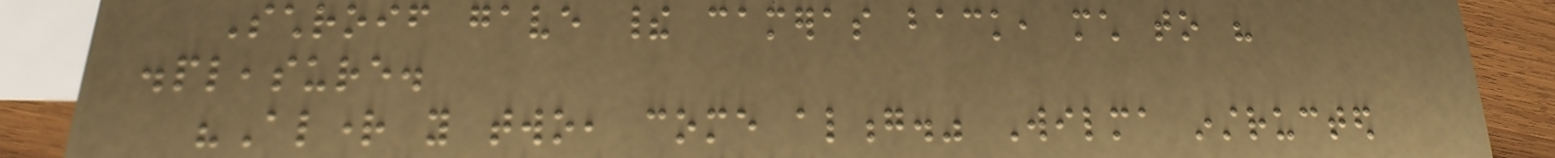Schroif gave their cameras back, much to his
displeasure.
"Alright you two, come along." Wilma instructed
